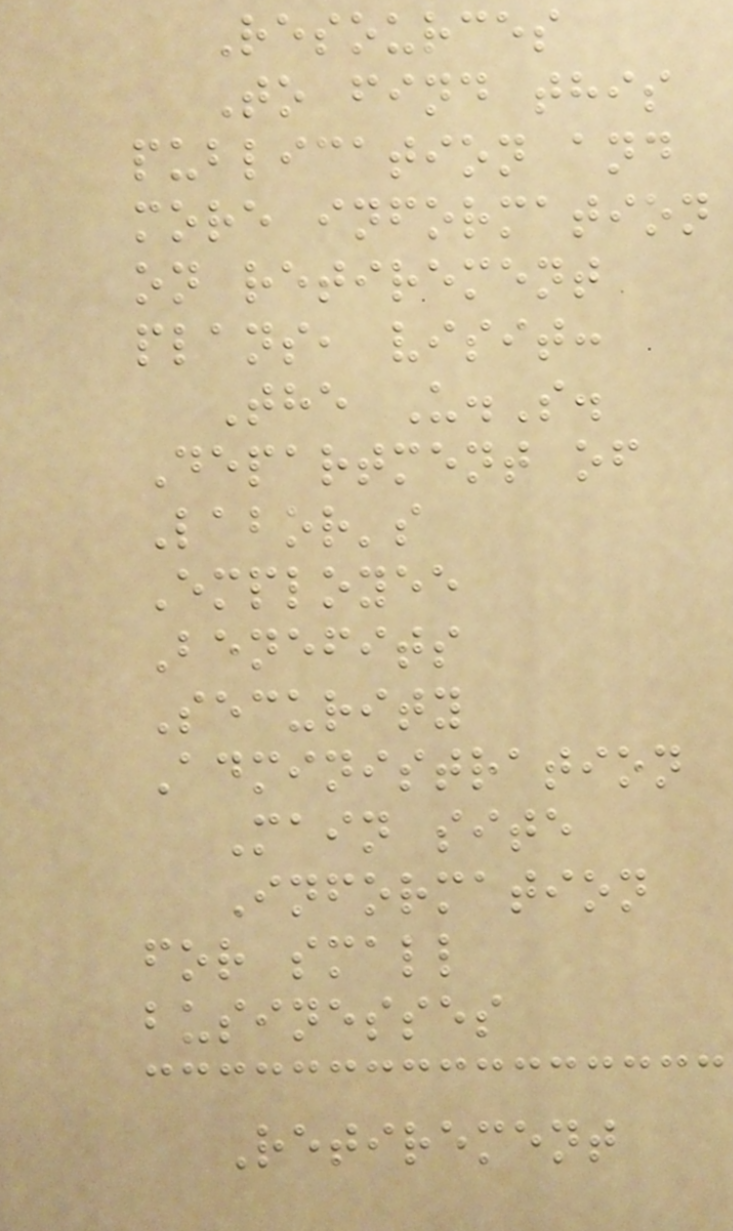Resources
To find this
publication and
more information
on retirement
plans, visit:
The U.S.
Department of
Labor's
Employee
Benefits
Security
Administration
Main site
Information
for small
businesses
Retirement
